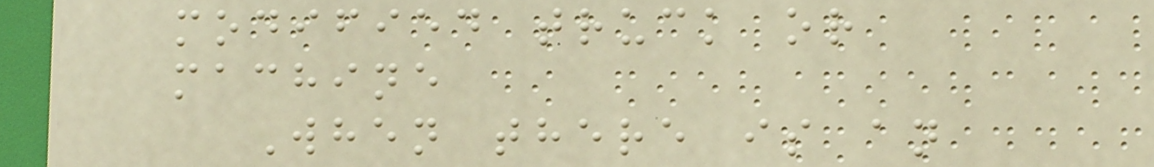modified truck or
machine
When there is an
